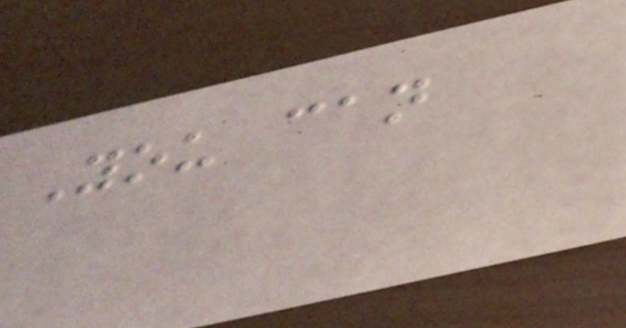You can
